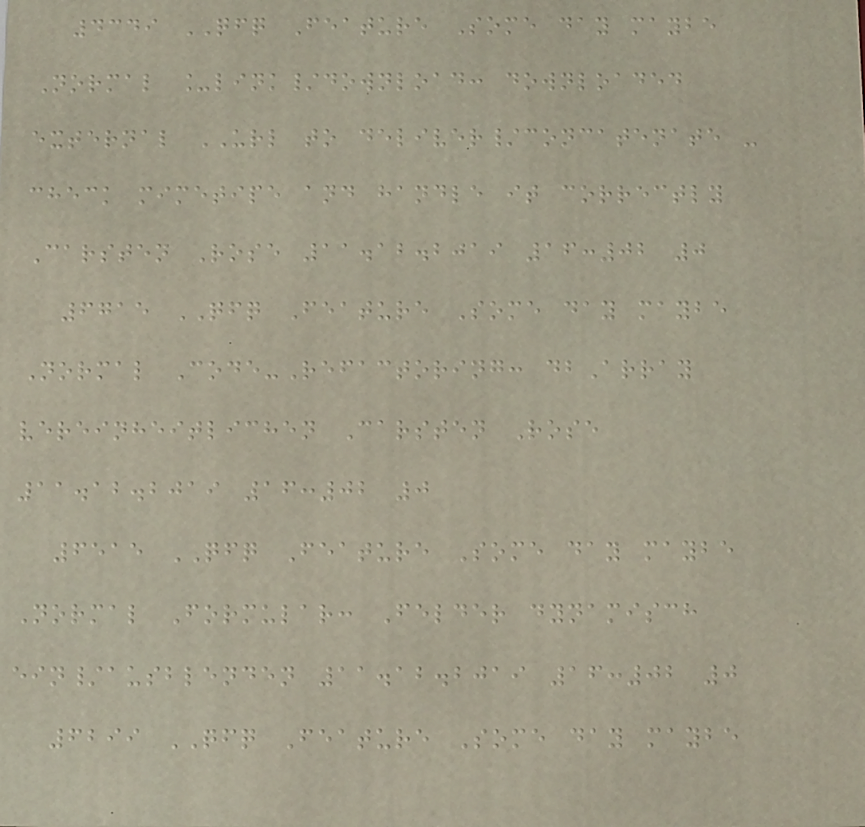4349 QFQ Feature Some day maybe
Normal _link/download: downloaded
external URL to deliver/concatenate -
check mimetipe and handle it correctly
Carsten Rose 11.12.2019 16:02 0
6715 QFQ Feature Some day maybe
Normal Code-Refactoring: dbArray
vereinheitlichen Carsten Rose
11.12.2019 16:02 0
6515 QFQ Feature Some day maybe
Normal Formular: Felder dynamisch
ein/ausblenden 11.12.2019 16:02 0
6299 QFQ Feature Some day maybe
